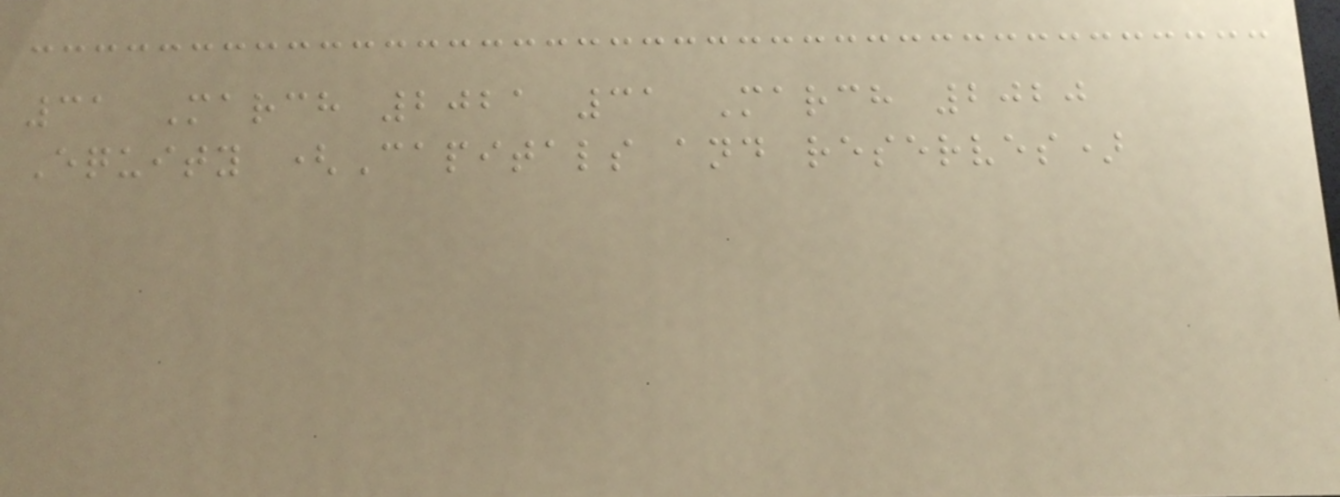31 March 2021 31 March 2020
Equity (Capitals and reserves)
